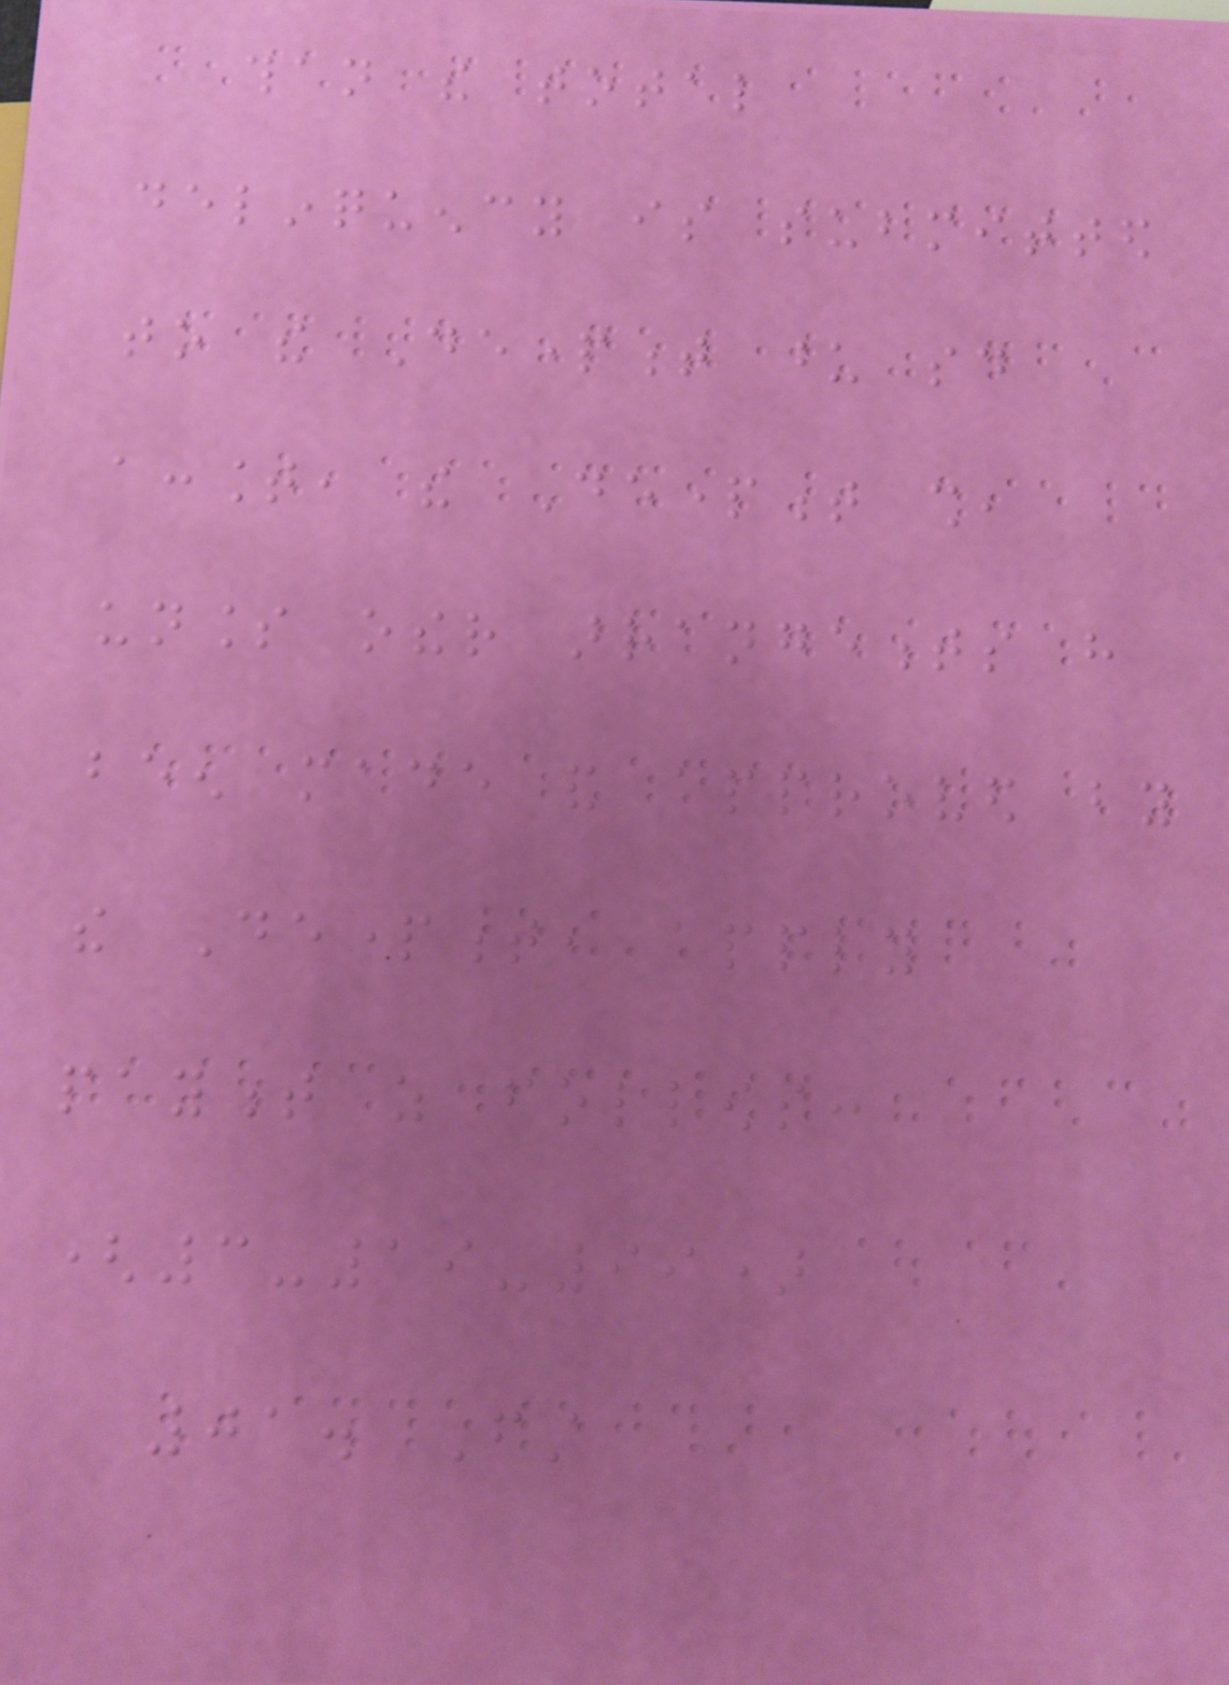than the total
delinquency is submitted
to the Department upon said
account, the Department shall,
unless other arrangements have
been made and approved by
the Department, apply
payment as follows:
(3-19-99)
01. First
